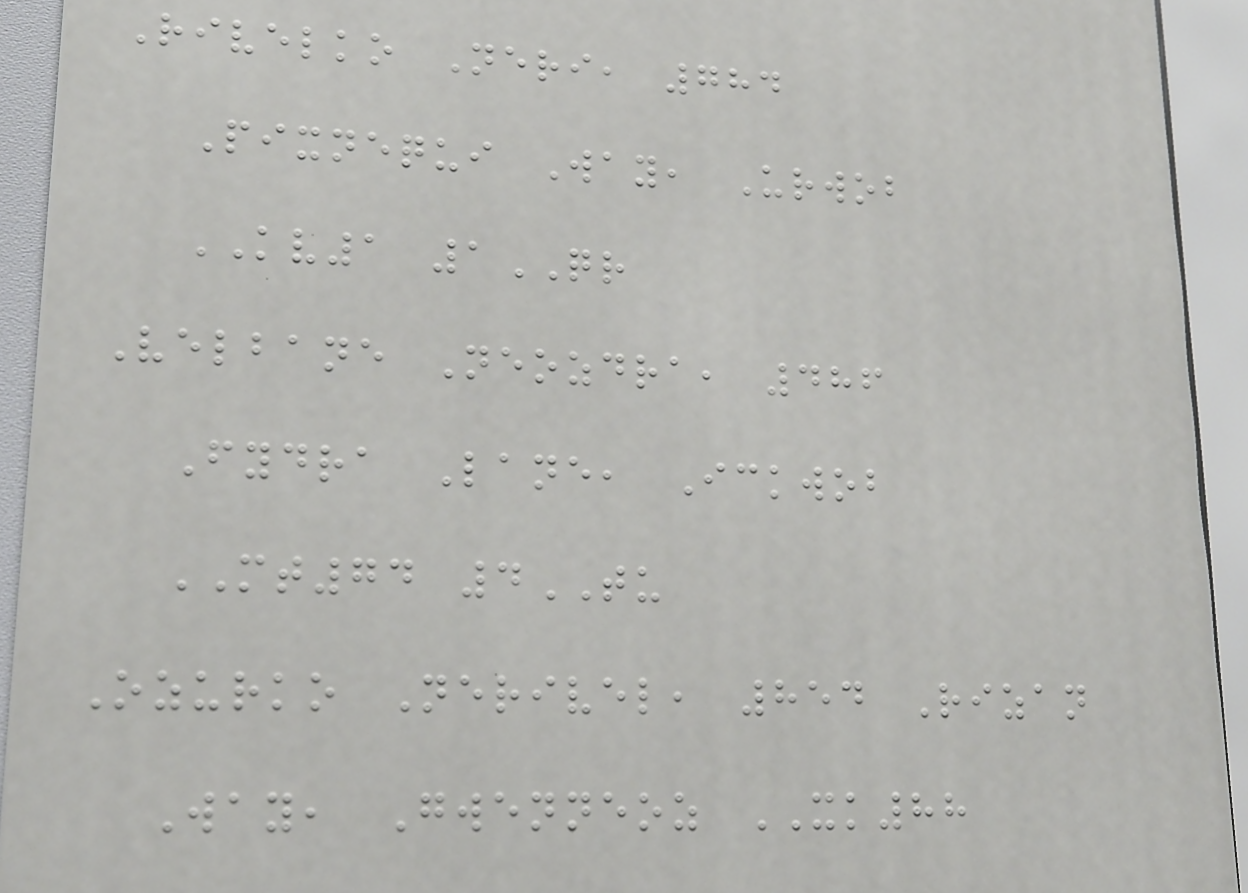Rivelko Neri, 784
Pixnequi Way, Urwob
KV1 1QR
Velbane Neozdra, 486
Fydra Lane, Ickwob
MT74 4TU
Ozurko Nerivel, 854 Rizan
Way, Gwenneoz XK88
